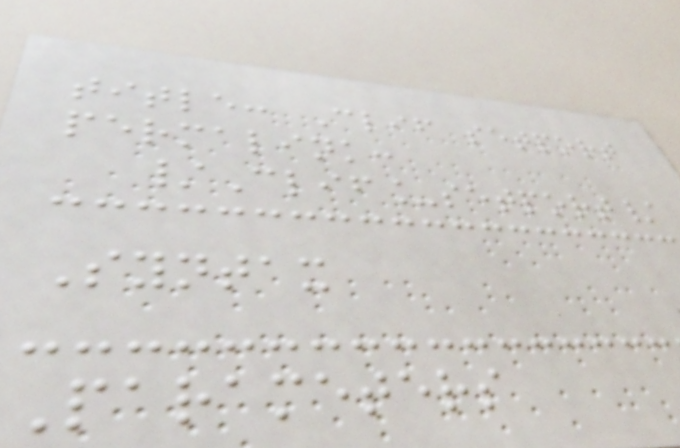title: Clif setport
permalink:
/Clif_setport/
Syntax
Parameters
